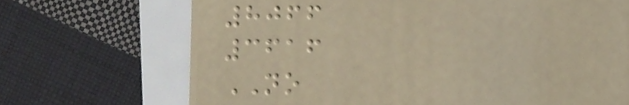8066
3616
NO
